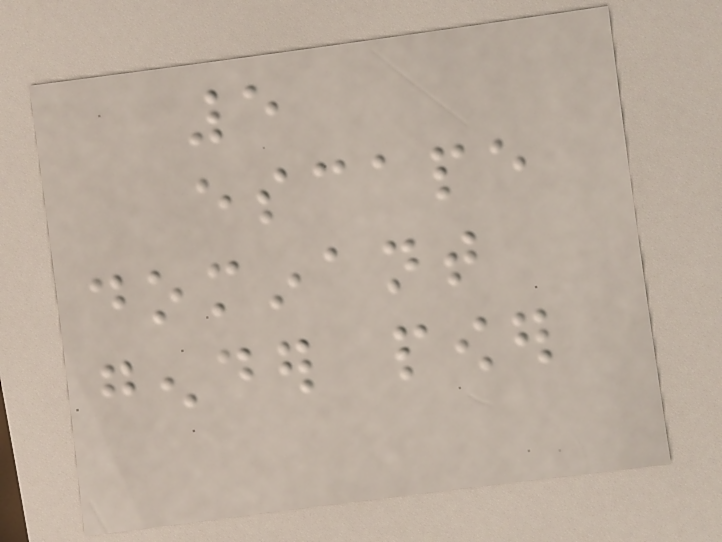5
escape
dominant
gender power
